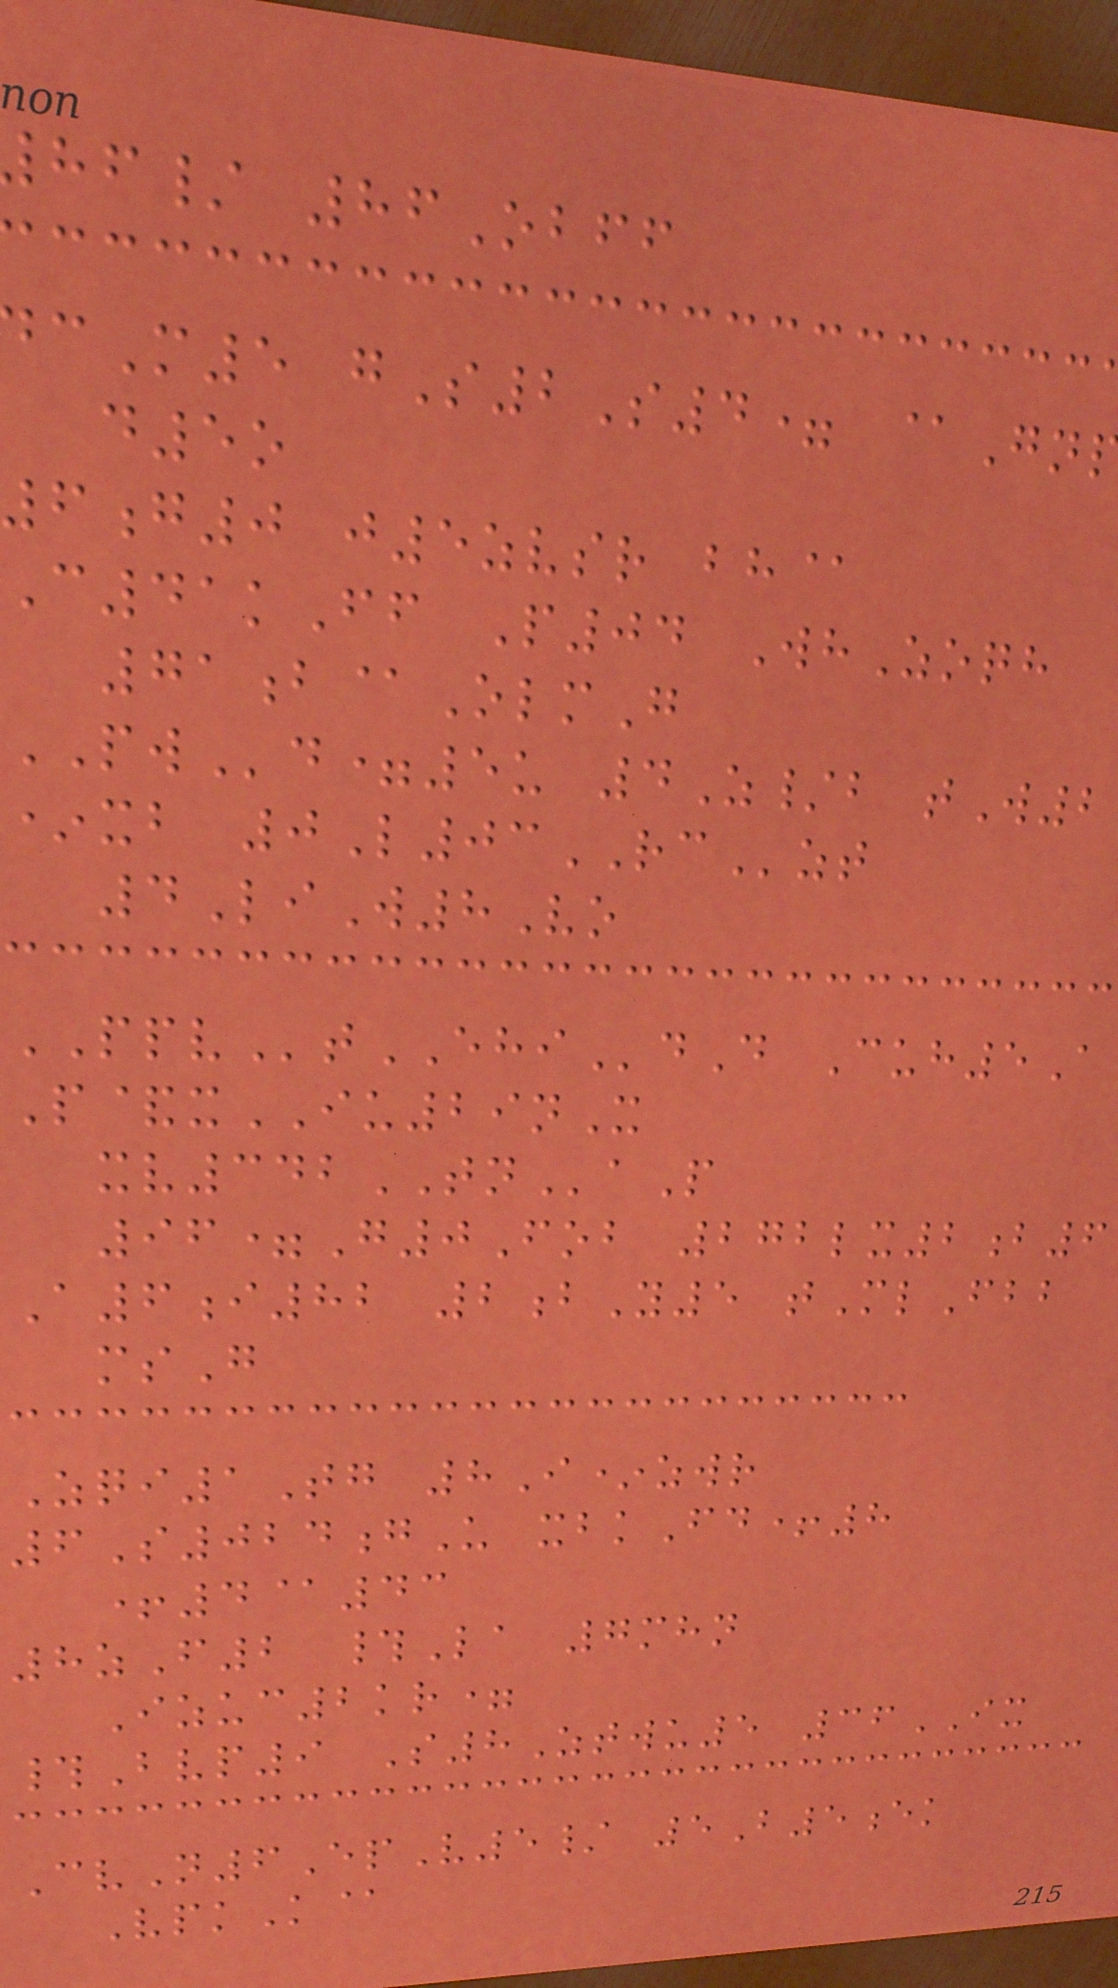hf/ 86Obff
cM5 gS2S4= @Gn
d5o
g0 j5zvsr bh@
41kFf P04 WhZoqh
71b@OlmG
PWd=5u 4Z/b tW2
*xb 0L03RCzt
4LiW8Vo
PPVtEHIdD Cuh5A
P&xIU29nX
xv342TNaP
96=G0Fob 272lx2b6
A6i82 2bY5 tMlFbb
msG
Zqi1Tg 8I*zwr
6S024gU xbkFd+8
+4@43
8zF2 #La 7mhn
Izuc2kr=
#Bvp9 S8Ztwu5 36IX
CvN6EpV5/ 5B5ek
VpkK@
